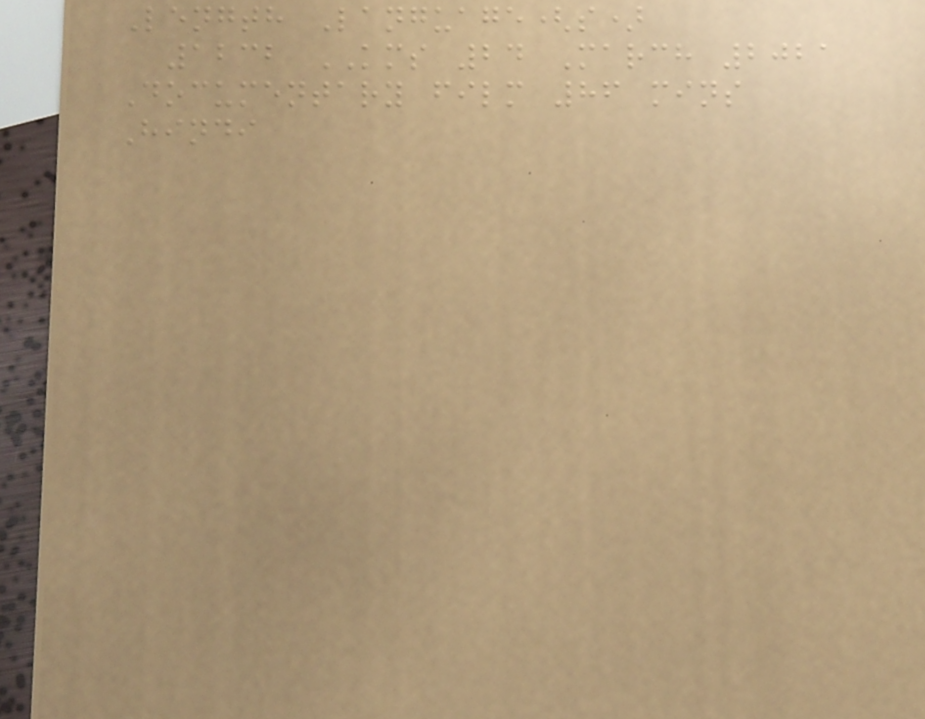Length Language(s)
1232 KMS 24 March 2021
Documentary film 86 mins
Hindi
